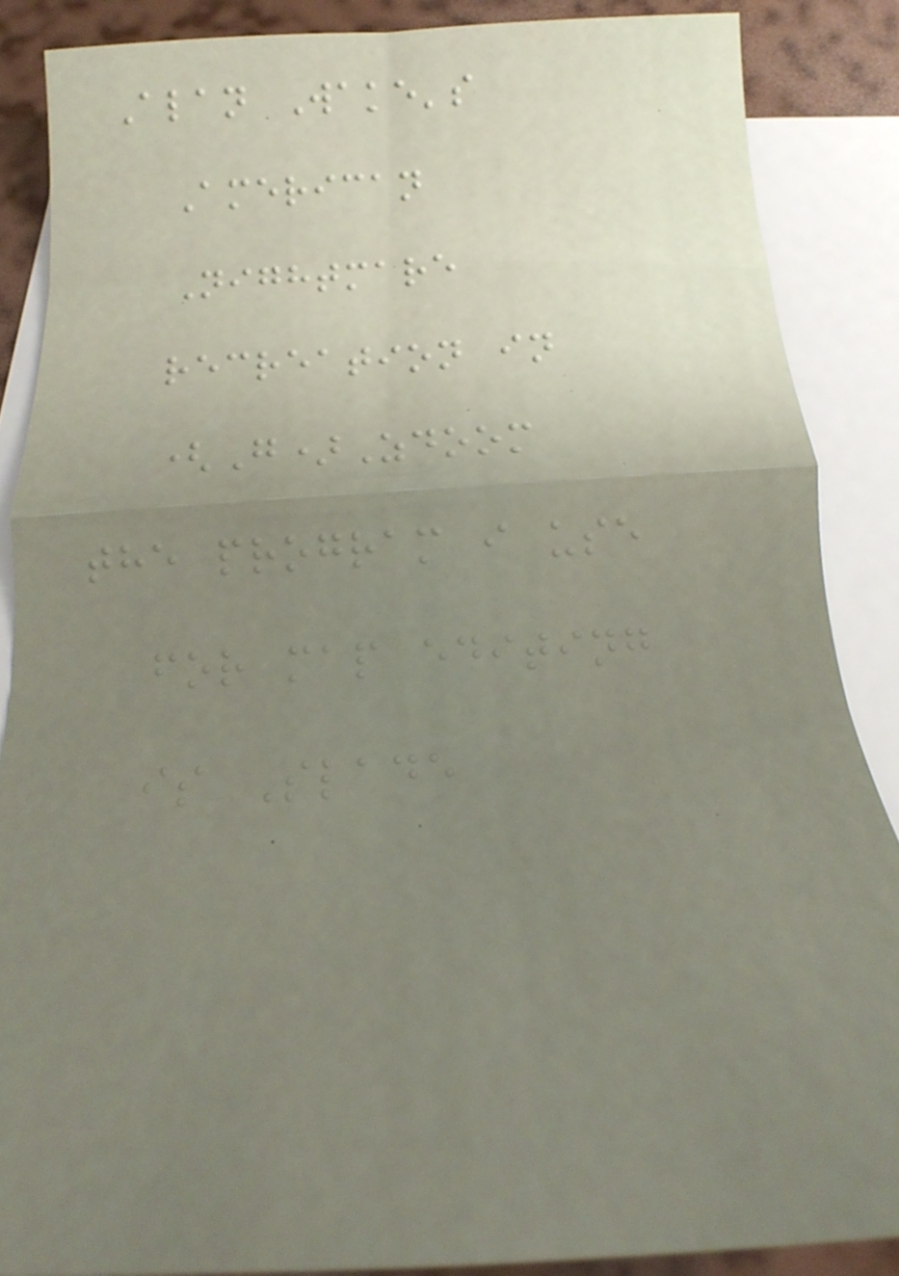Alan Wake's
American
Nightmare
recreation in
(G)Zdoom
the program i use
for map editing
is Slade
